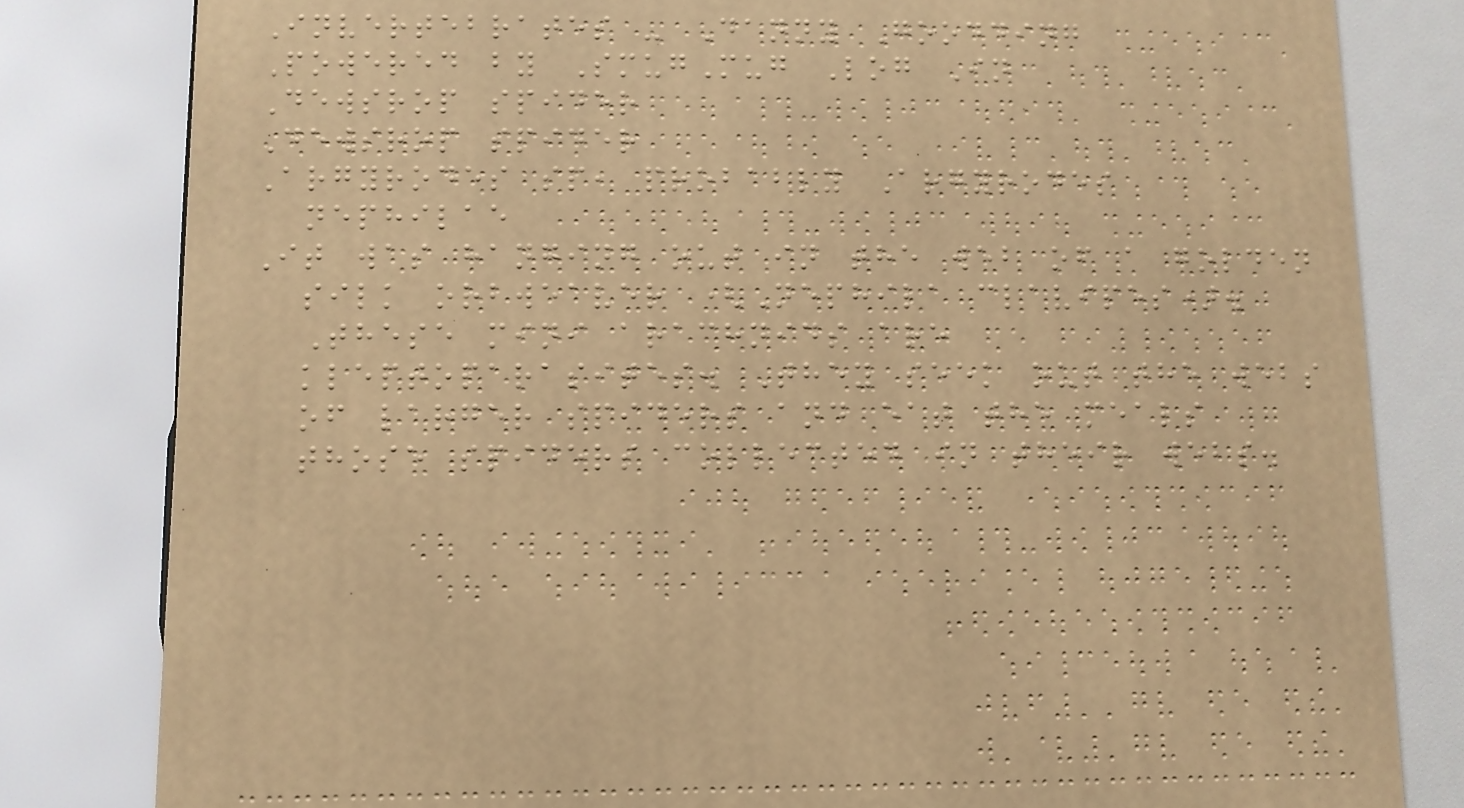Invertebrates - Danny Goodding
Powered by SmugMug Log In
Dewsrop spider
Dewsrop spider
Argyrodes sp, probably Argyrodes
nephilae
It was hanging out in the web of a golden
silk orbweaver (Nephila clavipes).
These mini arachnids are
kleptoparasites. They seek out the webs
of larger spiders and eat the meals
those spiders collected in their webs.
